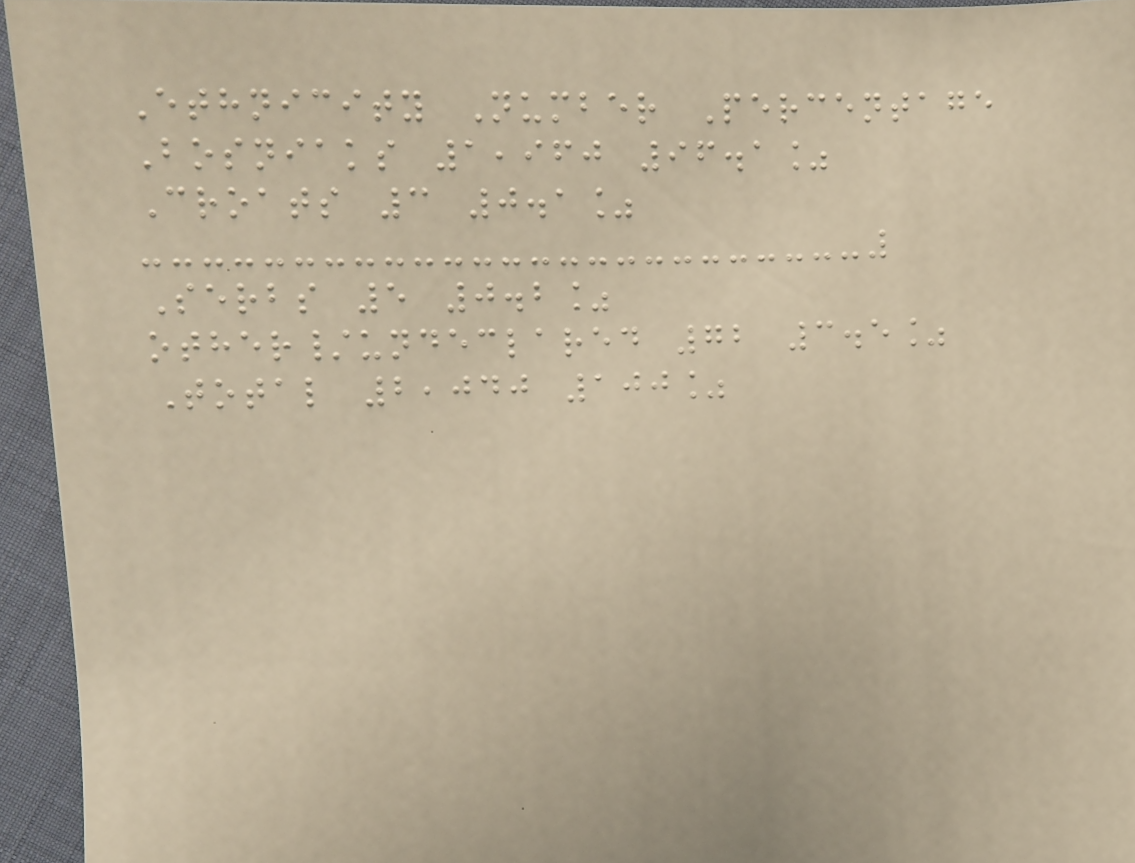Ethnicity Number Percentage
Bosniaks 1,960 96.1%
Croats 3 0.1%
Serbs 5 0.2%
other/undeclared 72 3.5%
Total 2,040 100%
